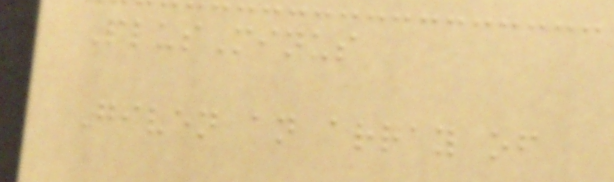PlusMinus
Given an array of
